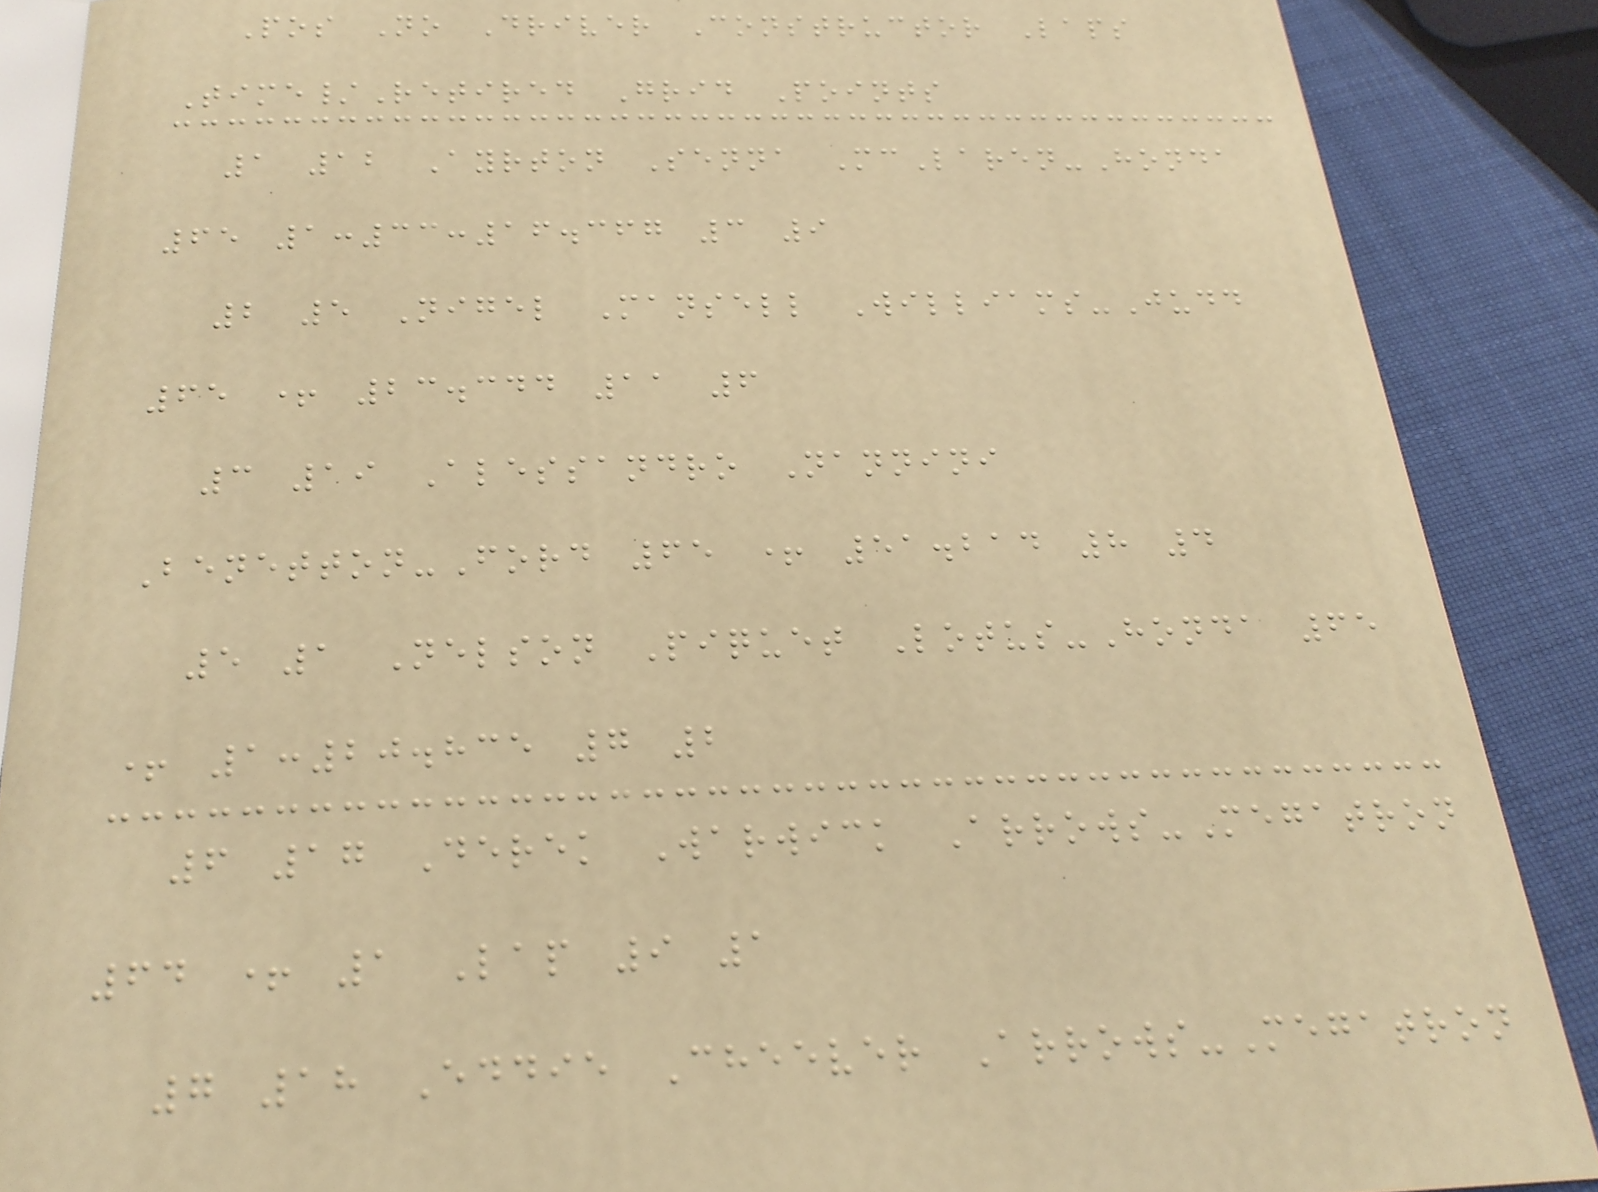Pos No Driver Constructor Laps
Time/Retired Grid Points
1 12 Ayrton Senna McLaren-Honda
65 1:33:16.367 3 9
2 5 Nigel Mansell Williams-Judd
65 + 23.344 11 6
3 19 Alessandro Nannini
Benetton-Ford 65 + 51.214 8 4
5 1 Nelson Piquet Lotus-Honda 65
+ 1:20.835 7 2
6 17 Derek Warwick Arrows-Megatron
64 + 1 Lap 9 1
7 18 Eddie Cheever Arrows-Megatron
